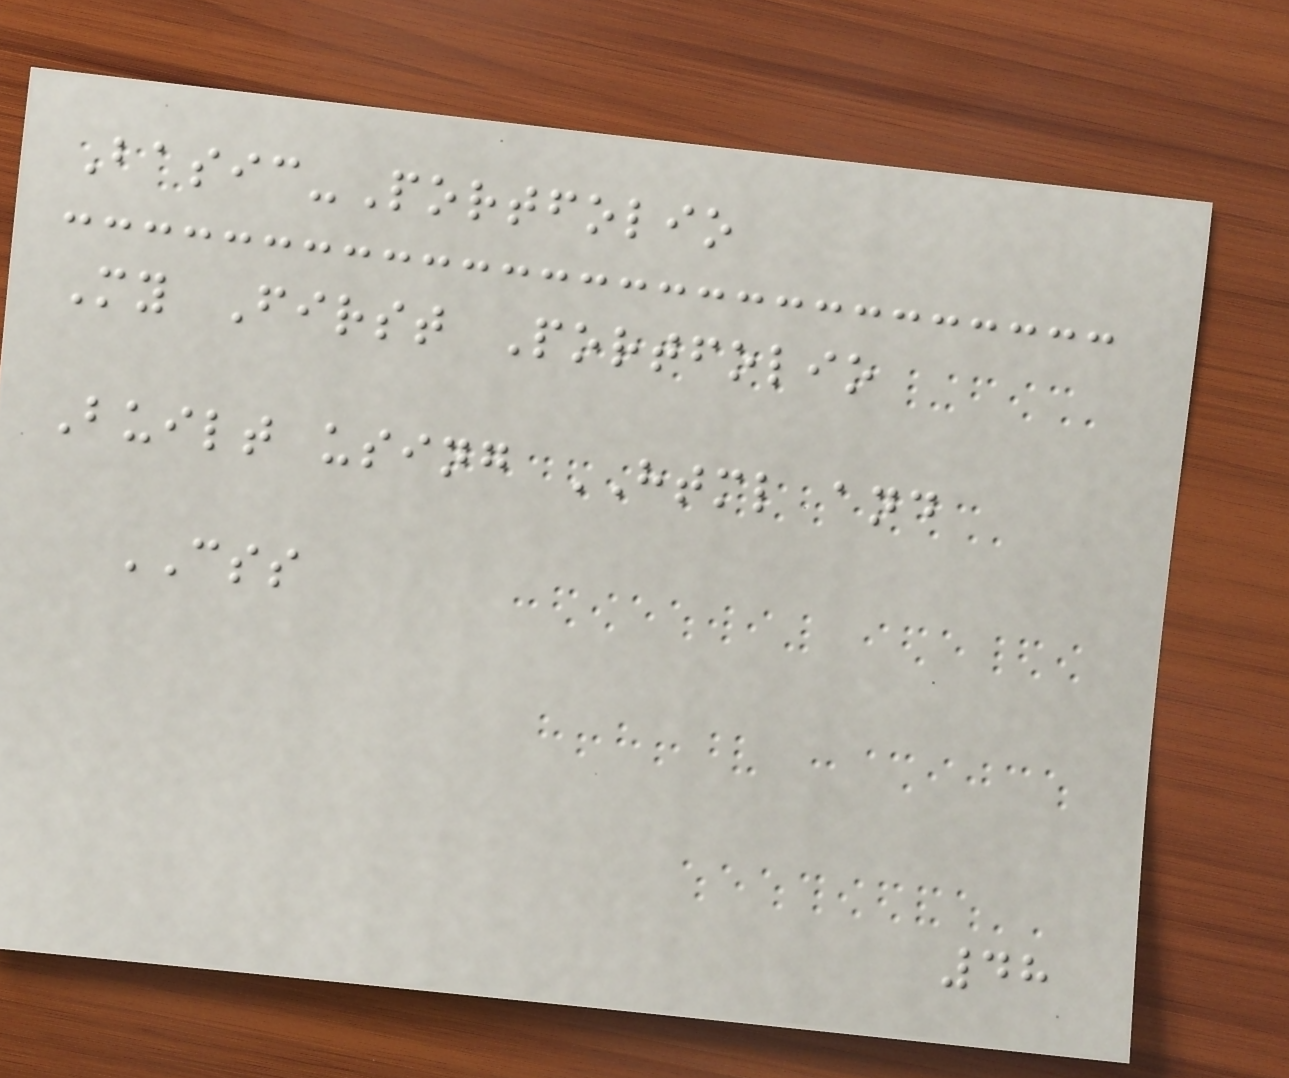Basic-Portfolio
My First Portfolio
Built using HTML and
CSS
48
